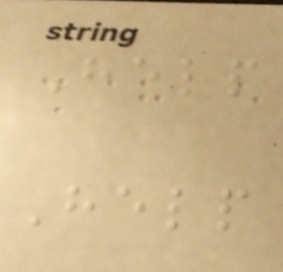Help
Help
